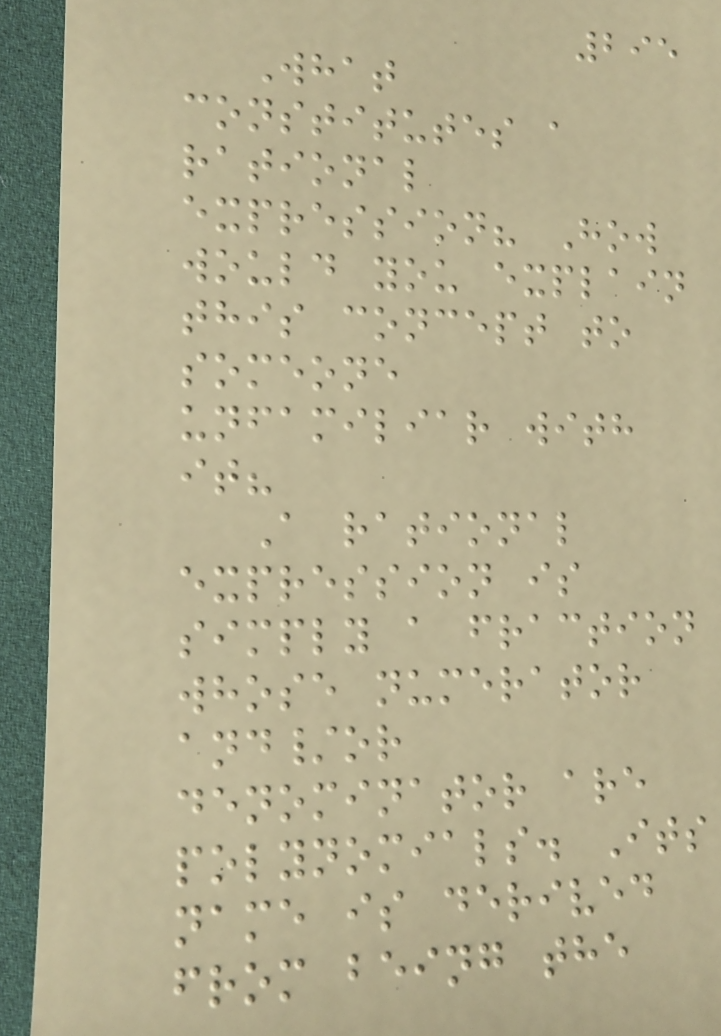295
What
constitutes a
rational
expression? How
would you explain
this concept to
someone
unfamiliar with
it?
A rational
expression is
simply a fraction
whose numerator
and/or
denominator are
polynomials. Its
name is derived
from being the
